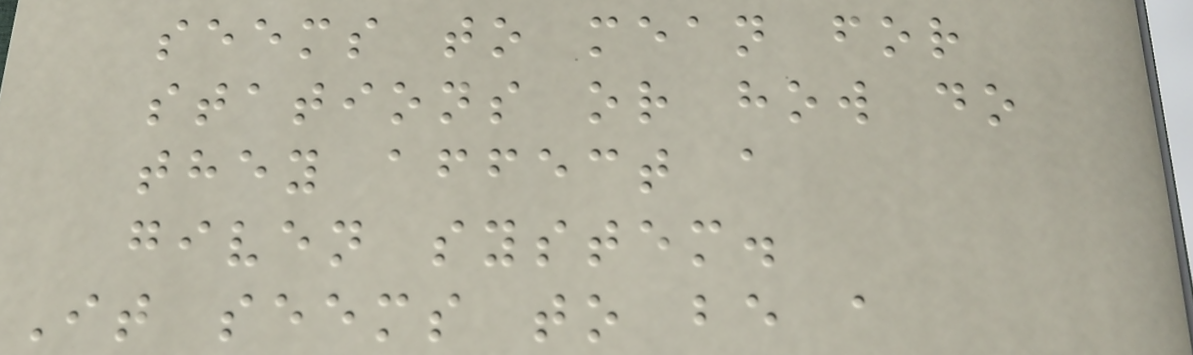seems to mean for
stations or how do
they affect a
given system.
It seems to be a
